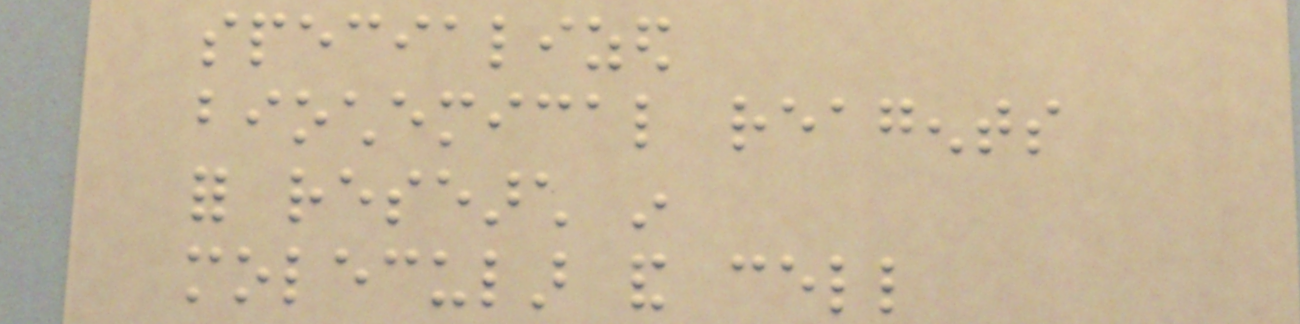specialized
biochemical reagents
for research in
molecular and cell
